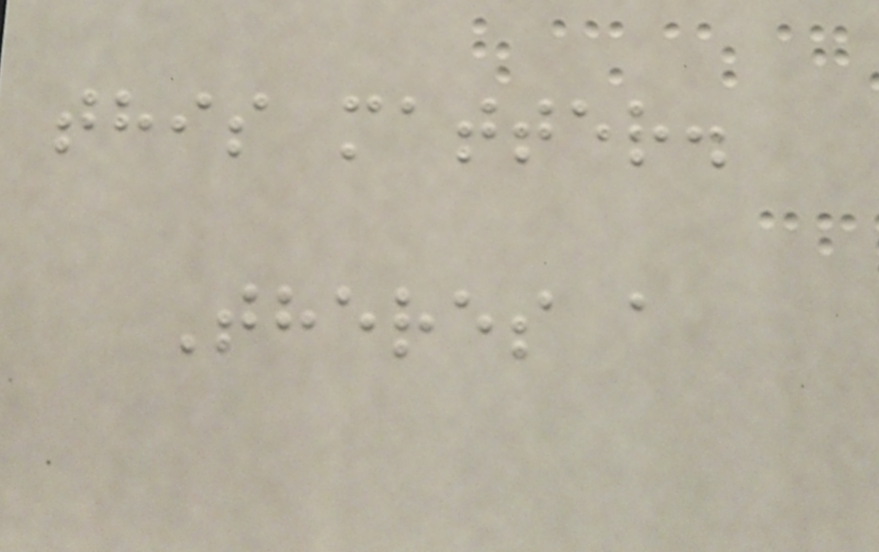this matter.
Theres a
